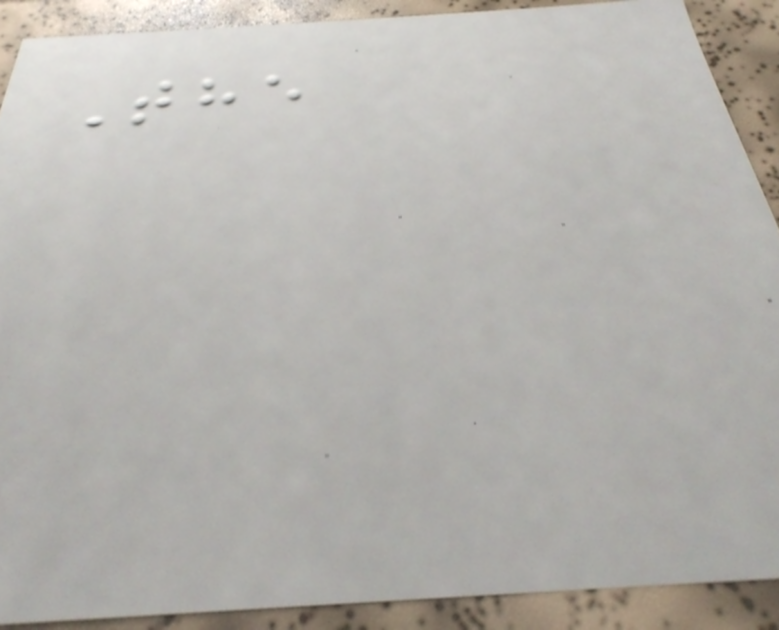The
